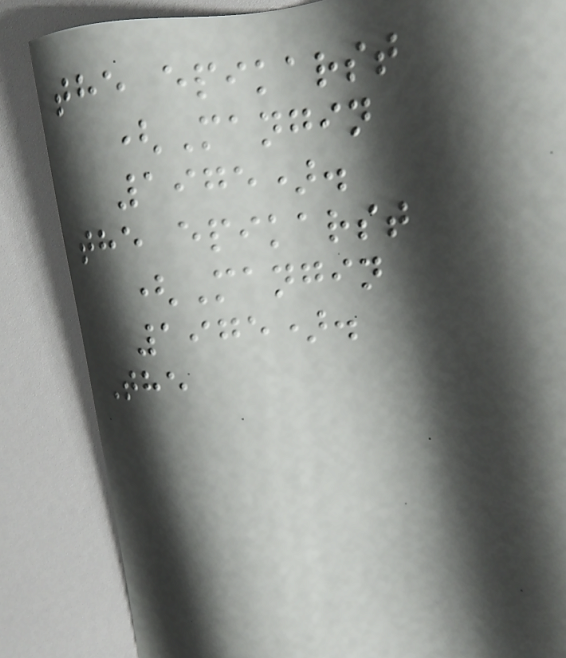the epikarst
(Mangin
1975).
the epikarst
(Mangin
1975).
The
